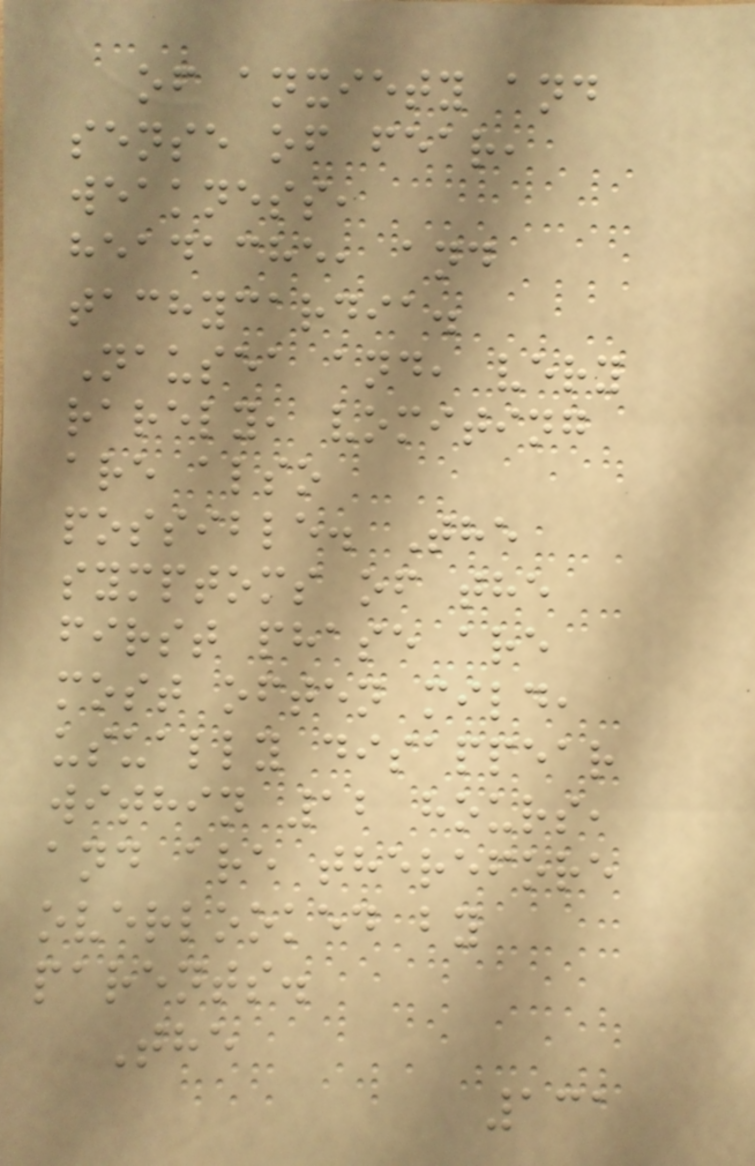of anxiety and
sense of fear,
weakness,
headache, and
tachycardia.
Nausea and, very
rarely, vomiting
are also
possible. The
symptoms of the
first phase are
most often mild,
usually disappear
within 12 hours,
and are therefore
overlooked by
parents.
The
131
